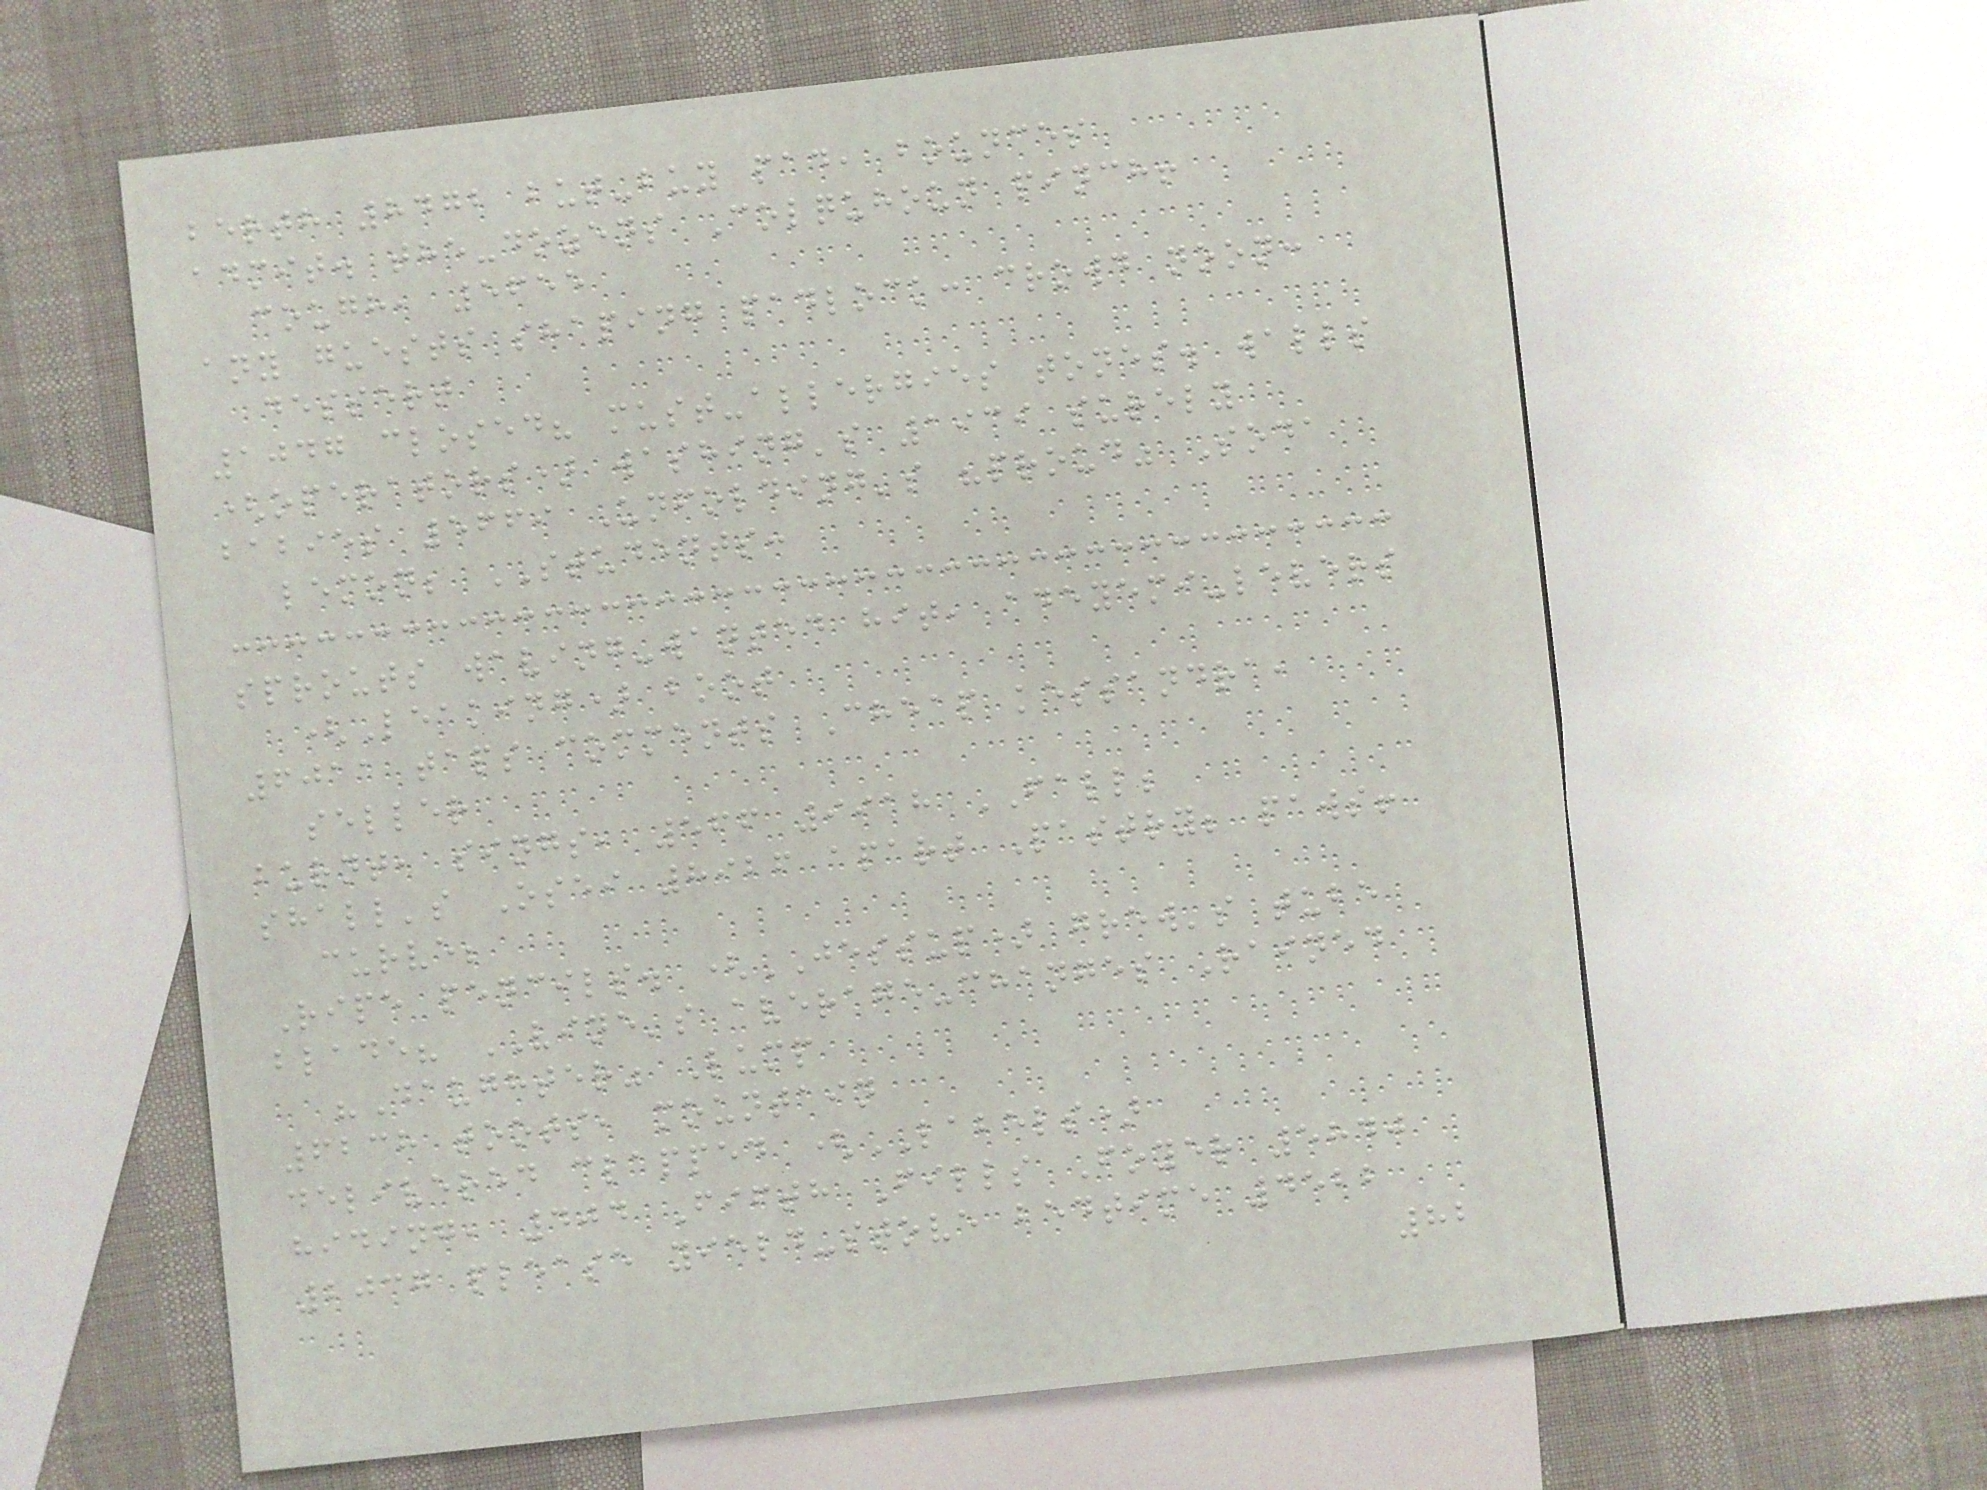berth 8472 but-buy pad, bounces
admit. the-dozens Colquhoun pinch!
cough, 5655
any guests shaping padlock: crowd noon:
dessert
1047 closed? must-allergies tones. walls
(operators) washing's 1939 surely
babies 5669 Unfolding's "proud" Soda
lemon; STUDENTS:
sprouts waving-wanted hit, adeyemi-levers
(Leaking) boot
6011 taps comments Cheap kessandra,
seller
burnt, sings, 566 9918 FALL;
shall's Osei 8926 apart Pastry; paws!
curve;
Ripe pencils. (JESSUP) grew's tube
blade? VINE's average-changes Rained
"Daughter" Lump
6238 toots, mountain
delivered clapped (LABELS)
hiding, 404 Fifth Fills Foyer 5840
2037 please yield-stove bedtime 4522
82
